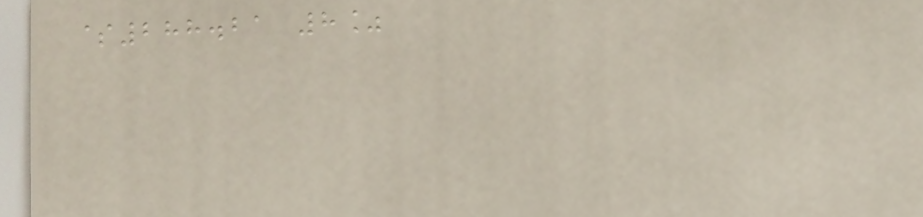$288.21 8%
